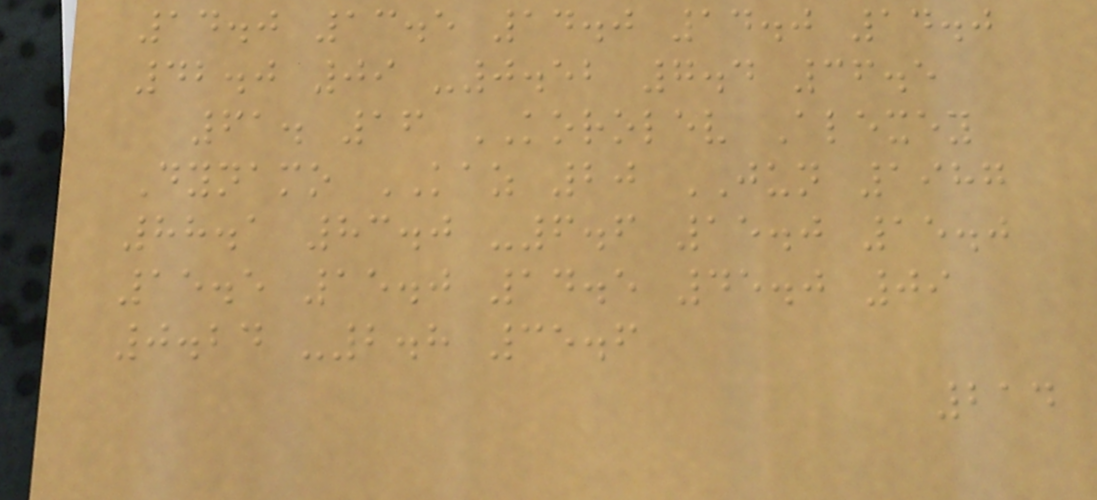14.0 13.5 14.0 14.0 14.0
42.0 09 -0.52 7.4 36.5
61. 16 KOROLEV Alexey
Dynamo KAZ 20 JUN 1987
88.1 83.0 -6.6 15.0 15.0
15.5 15.0 14.5 45.0 09
0.24 -2.8 35.6
214
